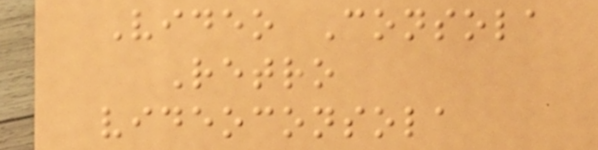Video Consola
Retro
videoconsola
